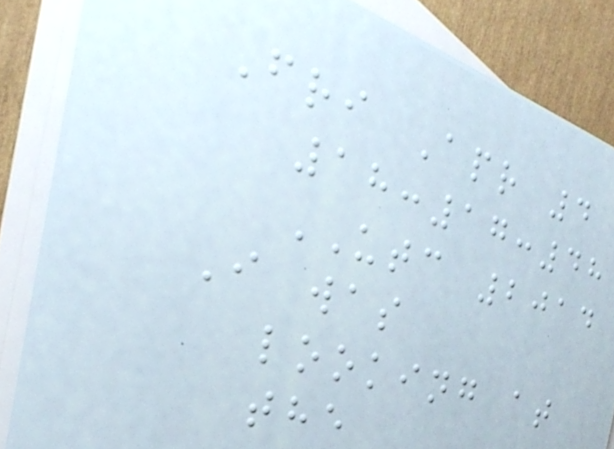Fri Apr 4
18:17:48
UTC 2014
I was
looking at
the
